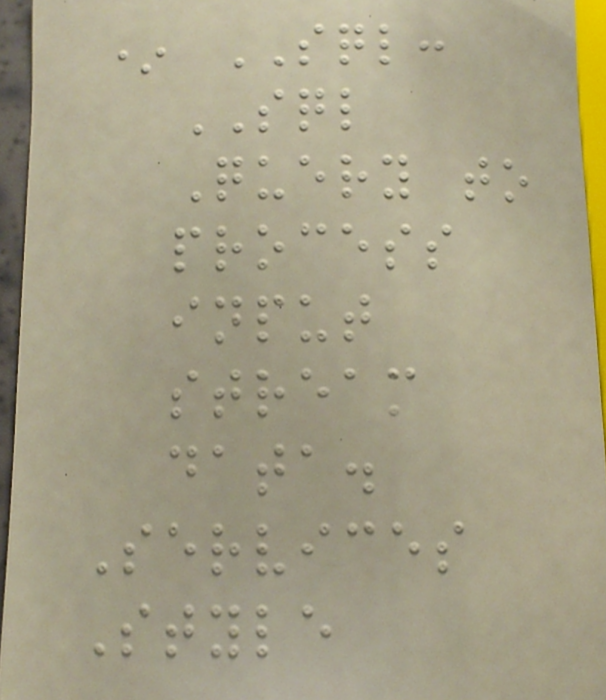* SQL:
SQL
Query to
process
input
stream
data.
Services
Style
